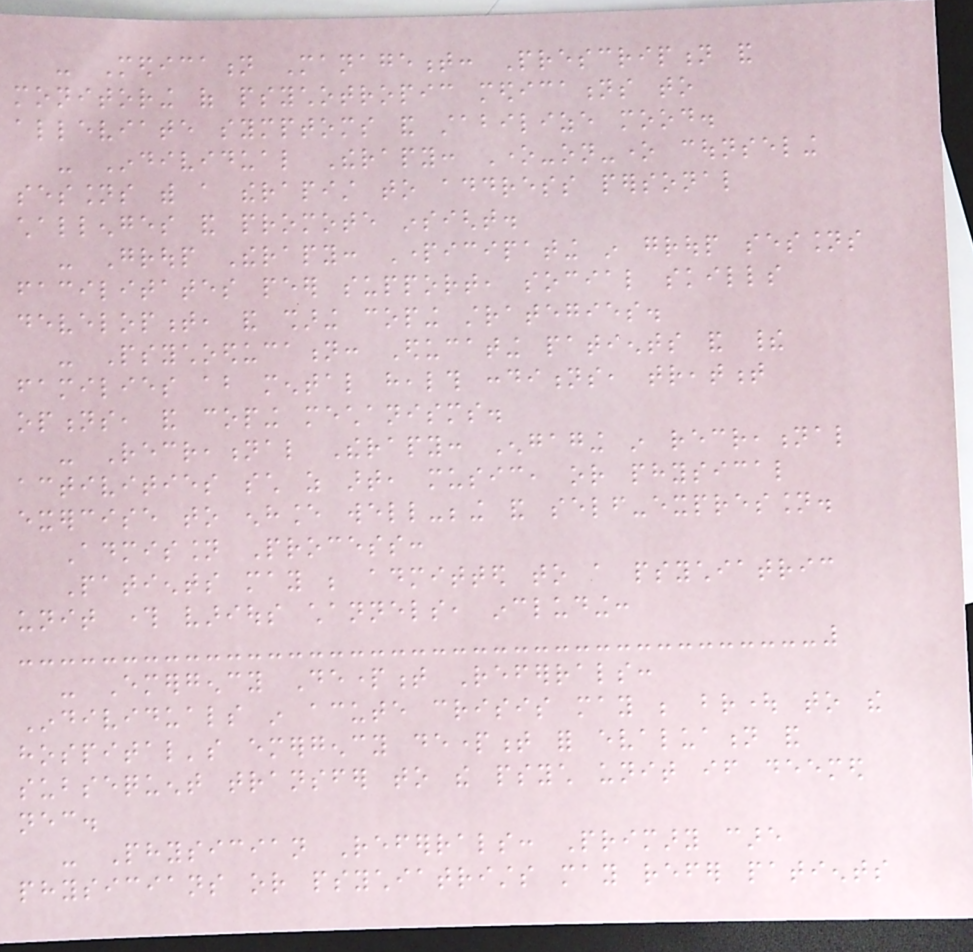- Medication Management: Prescription and
monitoring of psychotropic medications to
alleviate symptoms and stabilize mood.
- Individual Therapy: One-on-one counseling
sessions with a therapist to address personal
challenges and promote insight.
- Group Therapy: Participating in group sessions
facilitates peer support, social skills
development, and sharing coping strategies.
- Psychoeducation: Educating patients and their
families about mental health conditions, treatment
options, and coping mechanisms.
- Recreational Therapy: Engaging in recreational
activities such as art, music, or physical
exercise to enhance well-being and self-expression.
Admission Process:
Patients may be admitted to a psychiatric
unit through various channels, including:
- Emergency Department Referrals:
Individuals in acute crisis may be brought to the
hospital's emergency department for evaluation and
subsequent transfer to the psych unit if deemed
necessary.
- Physician Referrals: Primary care
physicians or psychiatrists may refer patients
